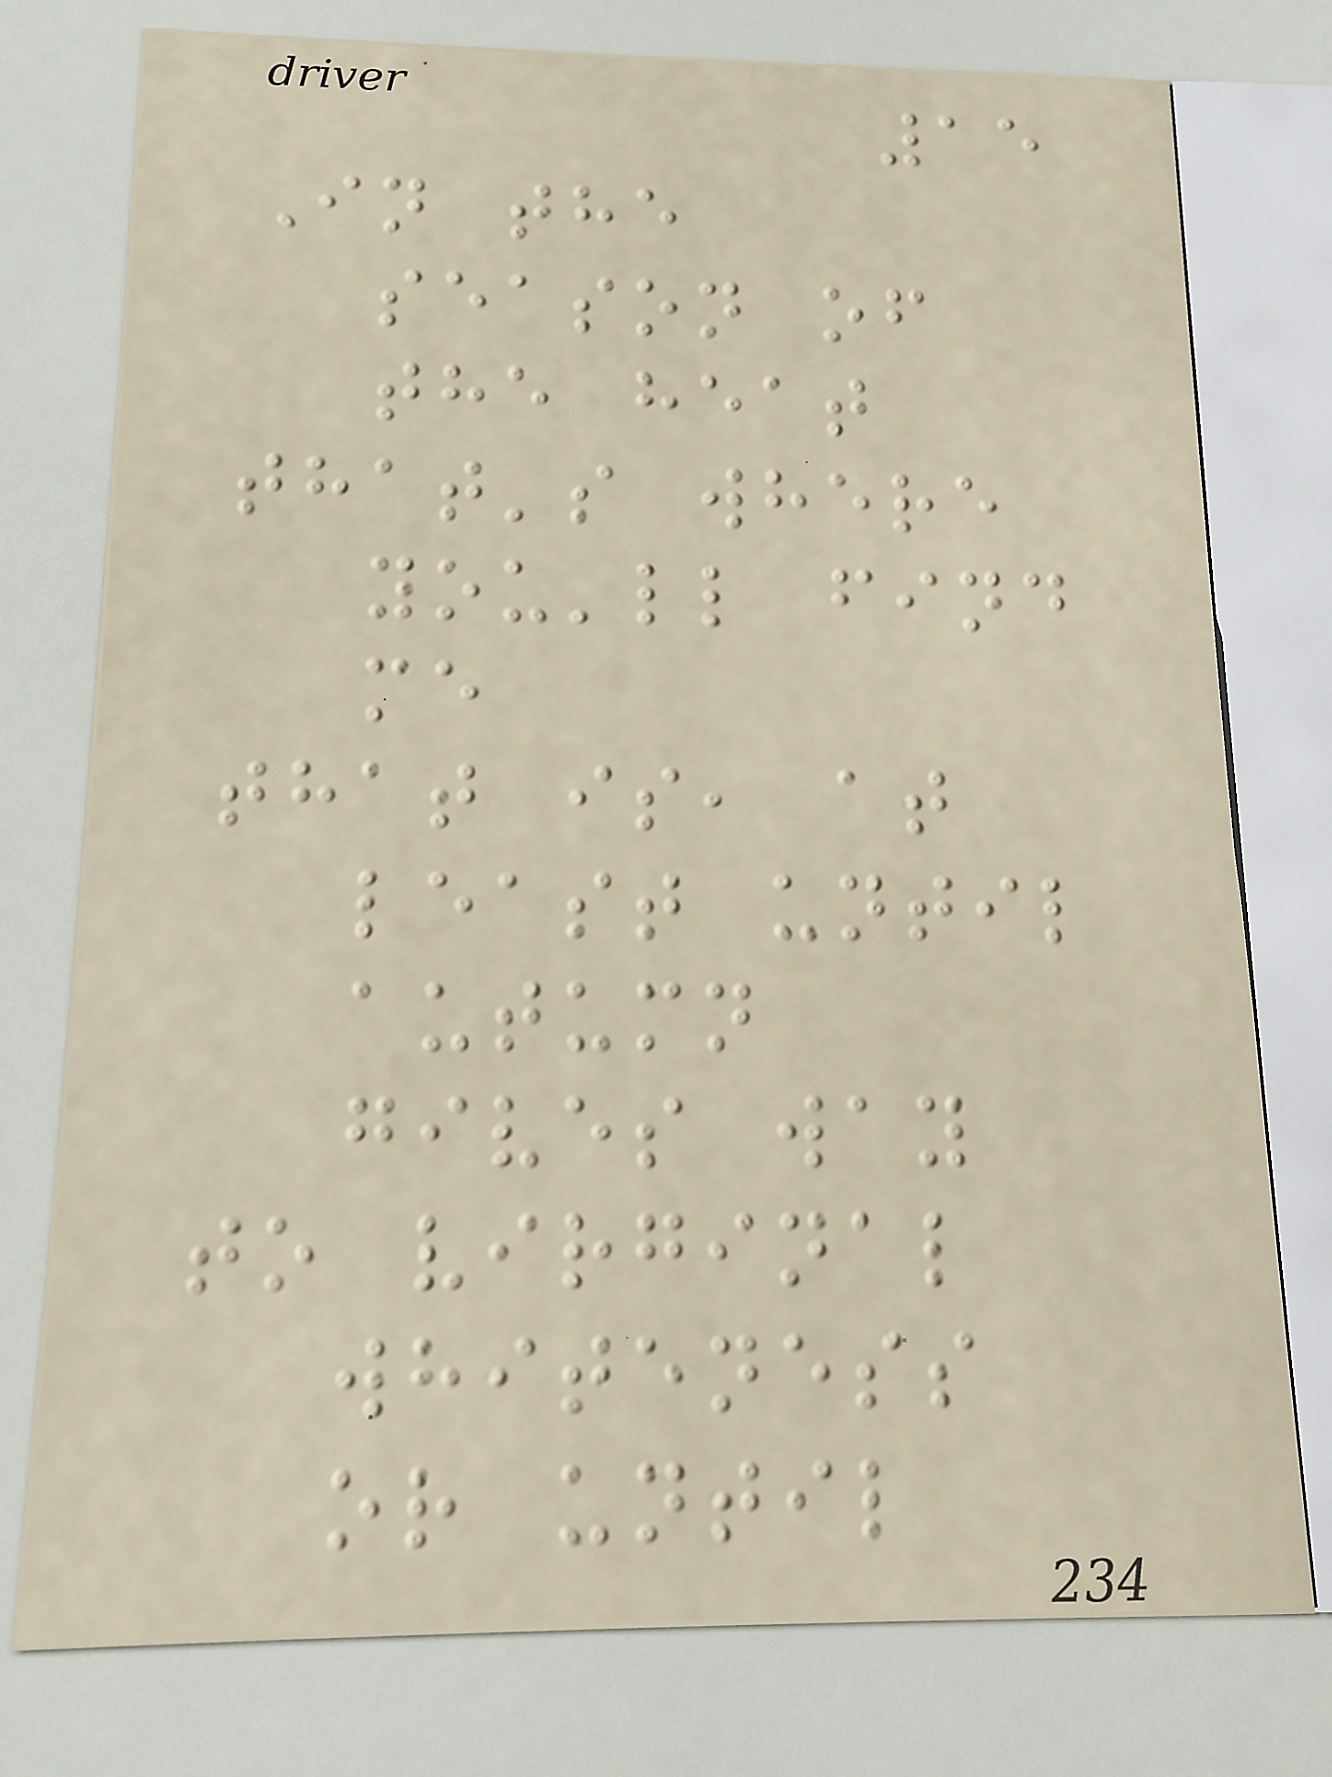15
In the
season of
the heat
that's where
you'll find
me
that is, at
least until
autumn
gives way
to virginal
whiteness
or until
